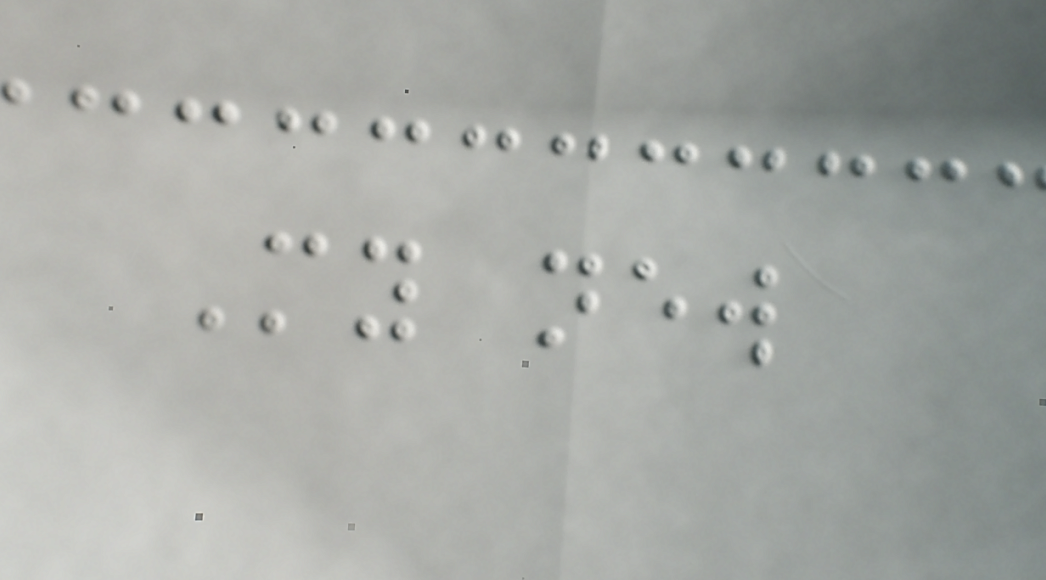My new
